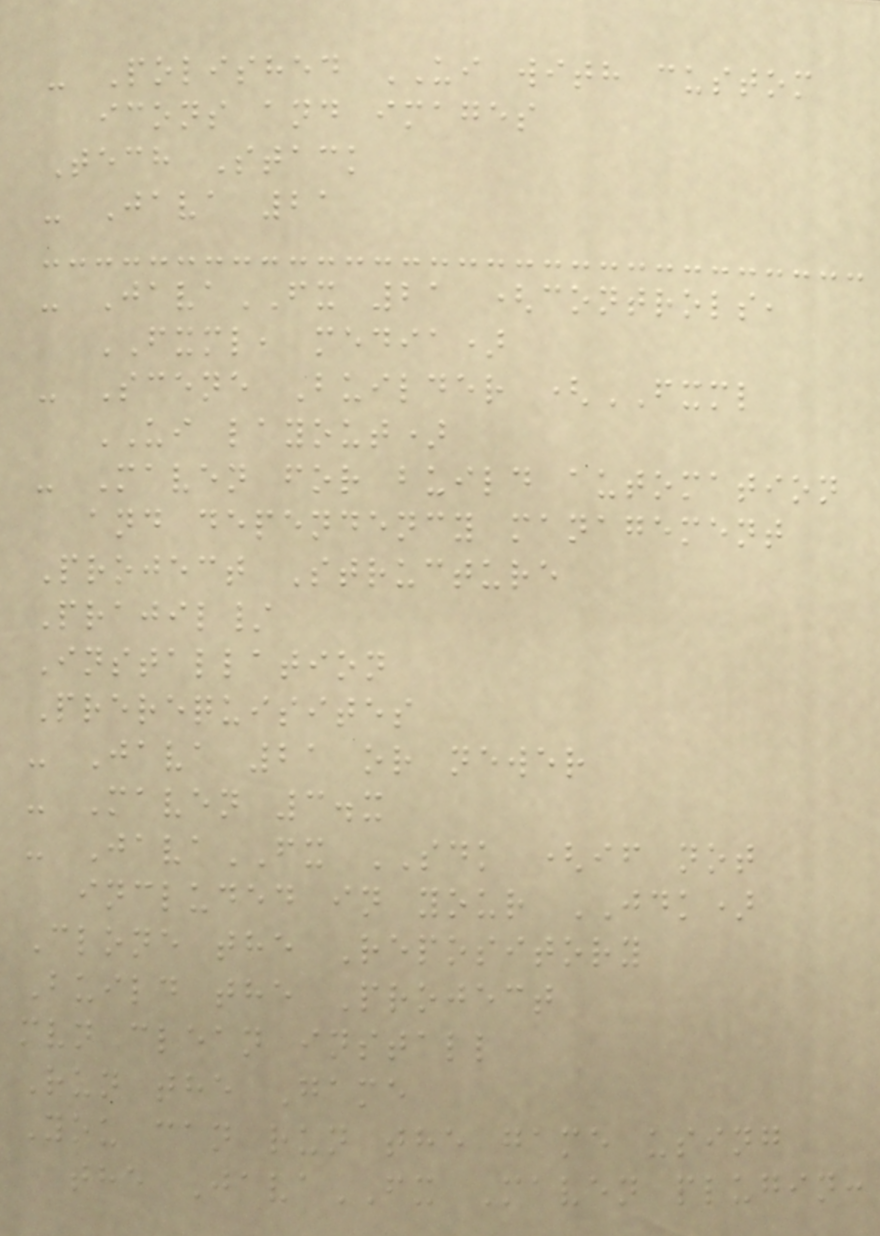- Polished UI with custom
icons and images
Tech Stack
- Java 21
- JavaFX 21 (controls,
FXML, media)
- Scene Builder (FXML
UI layout)
- Maven for build automation
and dependency management
Project Structure
Prajil/
Installation
Prerequisites
- Java 21 or newer
- Maven 3.x
- JavaFX SDK (if not
included in your JDK)
Clone the Repository
Build the Project
mvn clean install
Run the Game
You can run the game using
the JavaFX Maven plugin:
